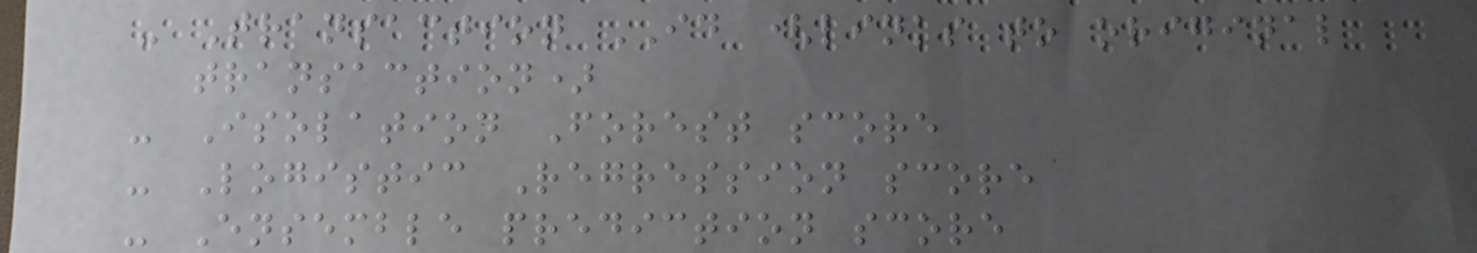- Transaction ID (links to original
transaction)
- Isolation Forest score
- Logistic Regression score
- Ensemble prediction score
